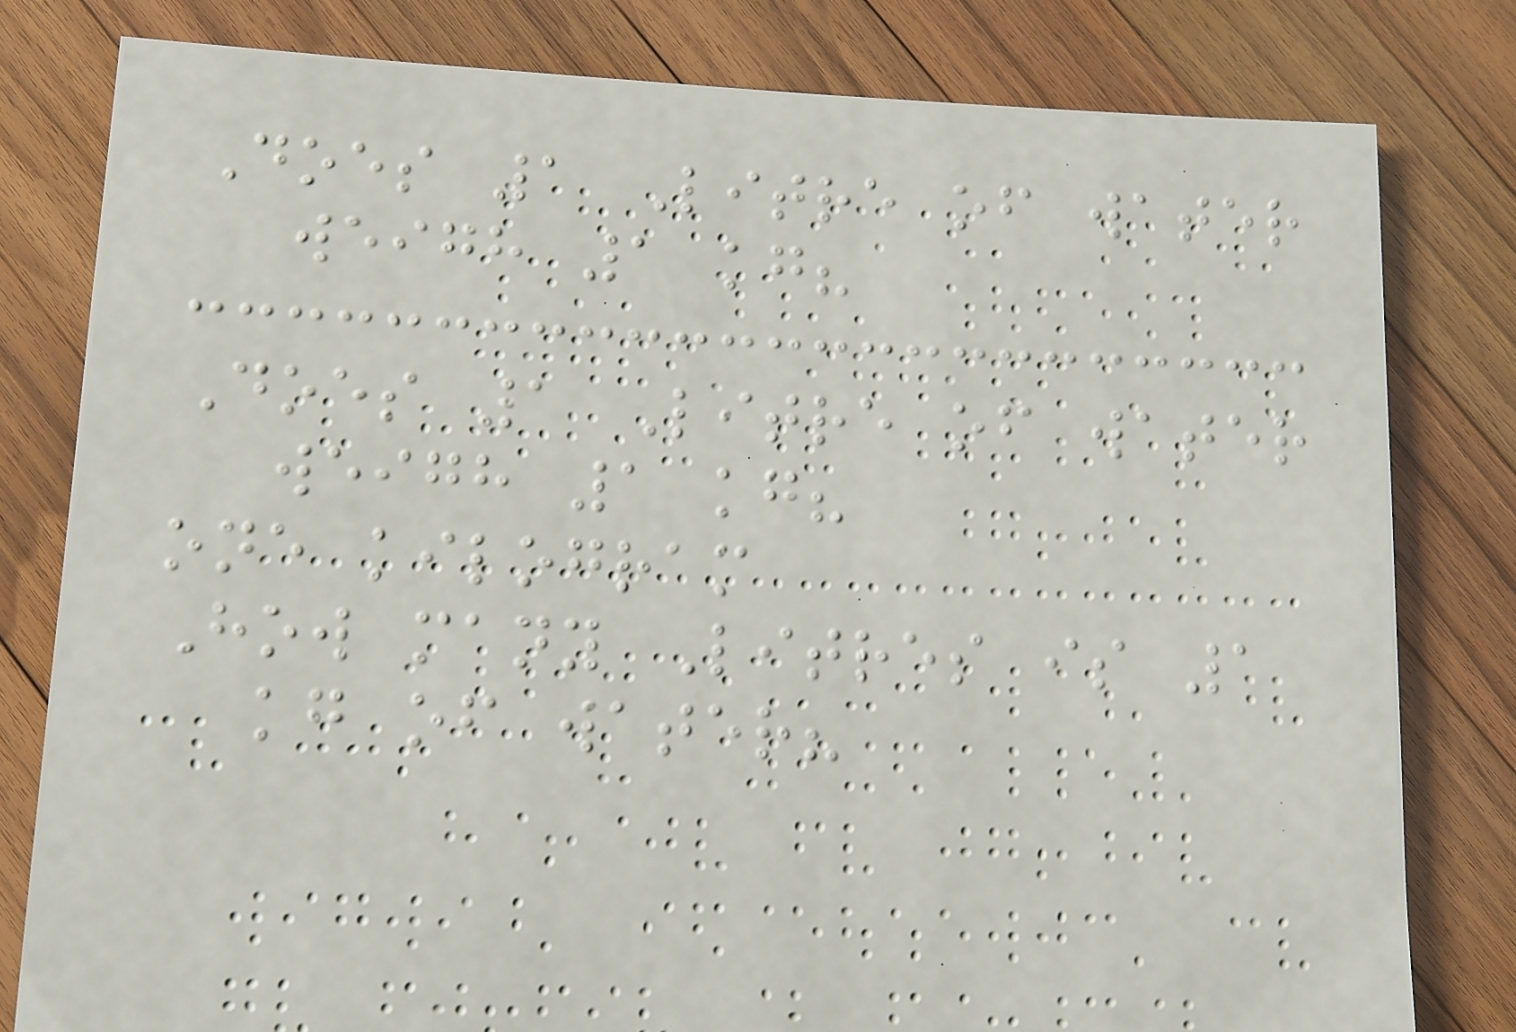Does 1 Litre of water
weigh 1 kg?
Does 1 Litre of water
weigh 1 kg?
one kilogram
How many Litres is 1
kg of water?
